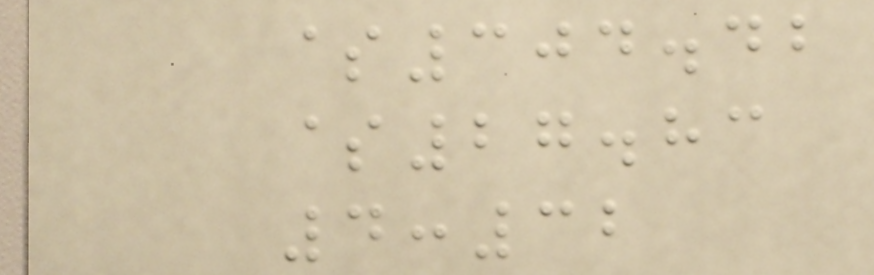$304.42
$27.83
4:32
